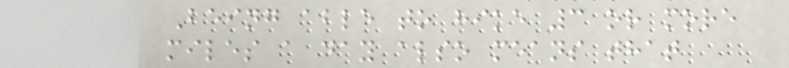Being able to hike 3 or more
miles a day also means that
